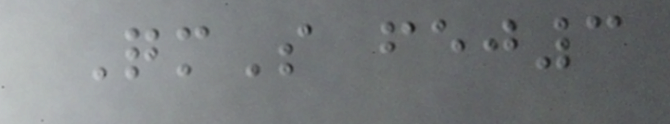QmS fej3
